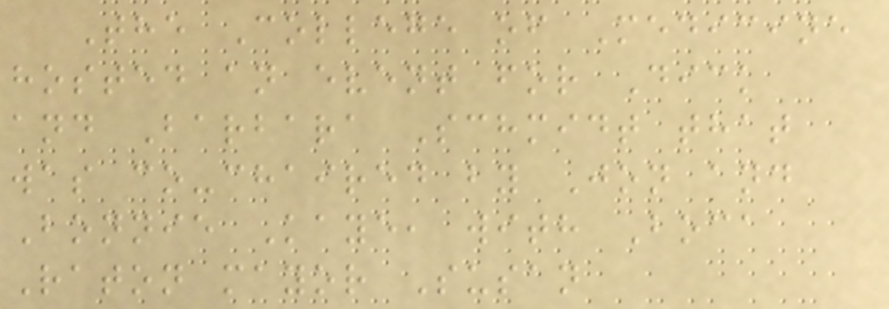The College of Medicine
hosted an event for Dick
and Barbara Schmidt that
was co-chaired by Jon and
Bonnie Kaye, with Boca
Raton mayor Susan
